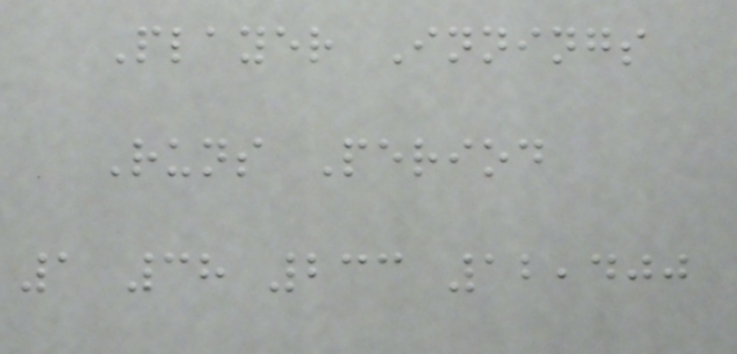Player Innings
Runs Period
1 38 233 12,400
